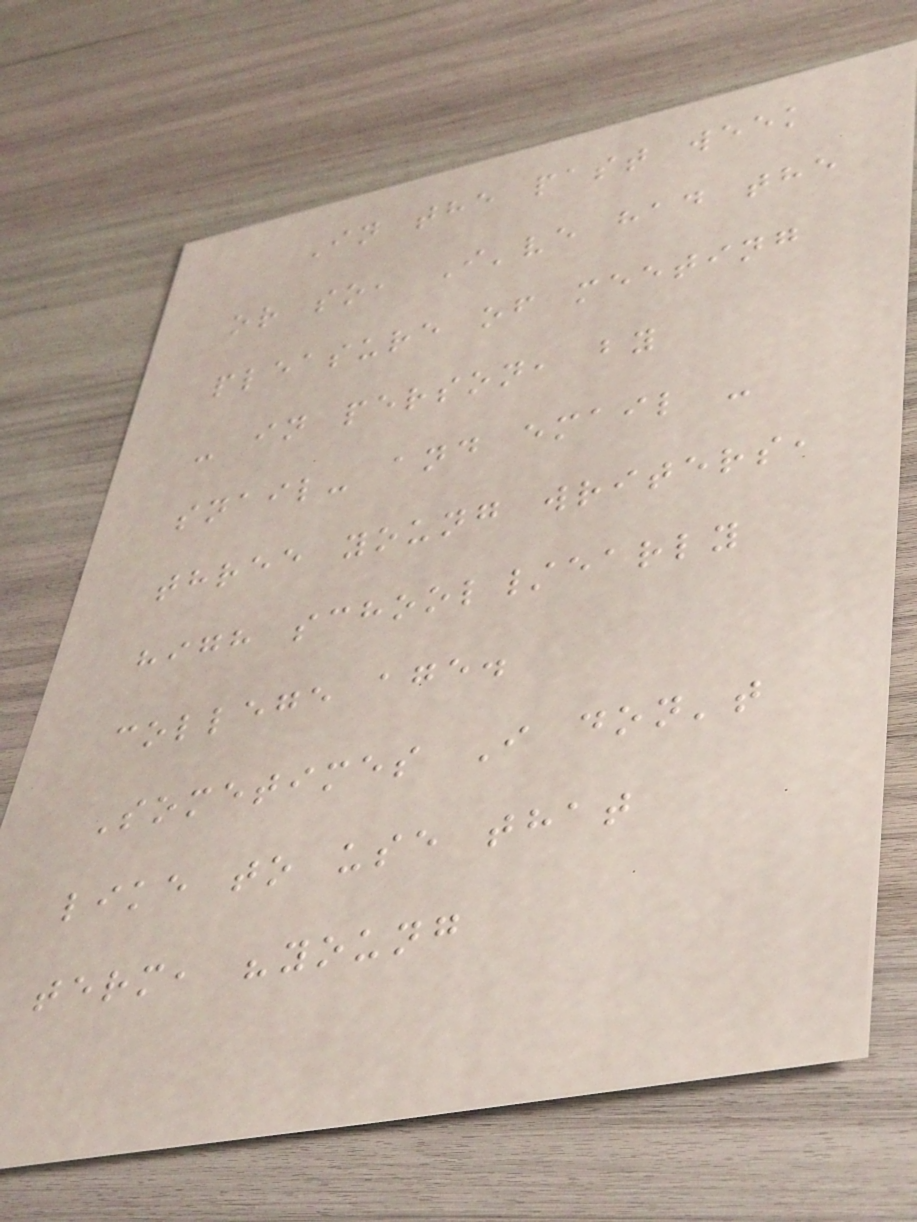In the past week
or so, I've had the
pleasure of meeting
- in person, by
snail- and email -
three young writers,
high school/early
college age.
Sometimes I don't
like to use that
term, "young
